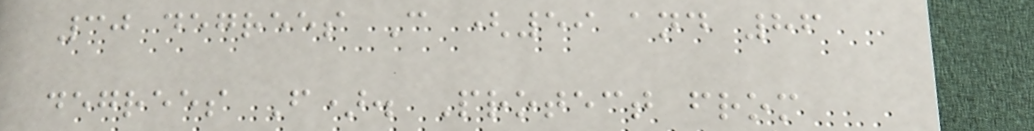30 degrees C (59 and 86
degrees F). Protect from
